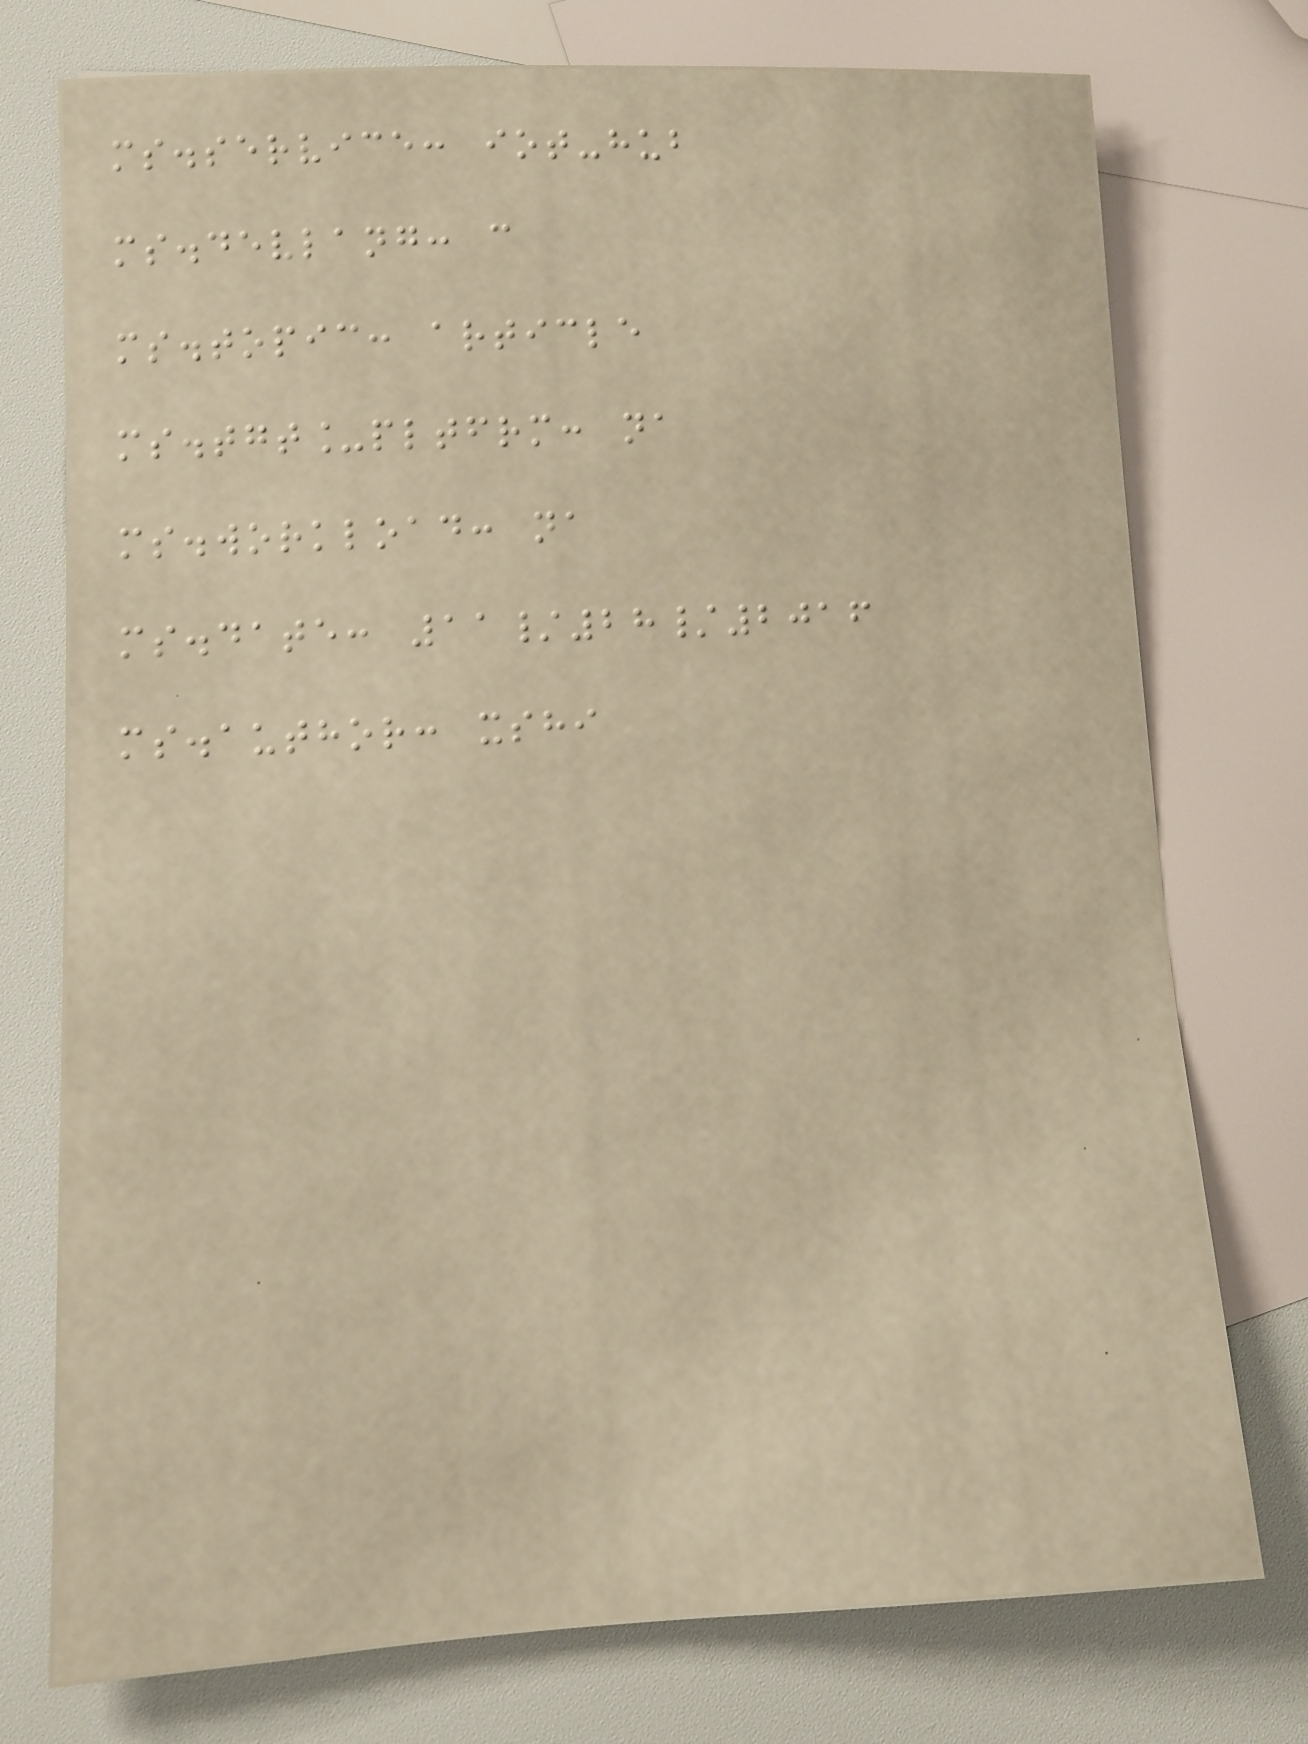ms.service: iot-hub
ms.devlang: c
ms.topic: article
ms.tgt_pltfrm: na
ms.workload: na
ms.date: 11/28/2016
ms.author: xshi
